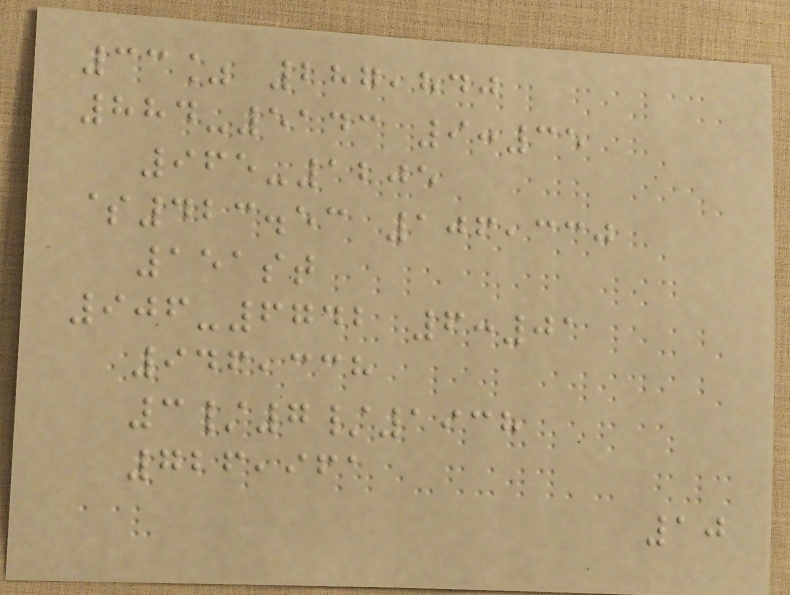33% 287,840
884-5143 9:35
965-1205
$423.53 106,330
151st
906-6742 6:01
946,338
3/7/1938
726,961
10
